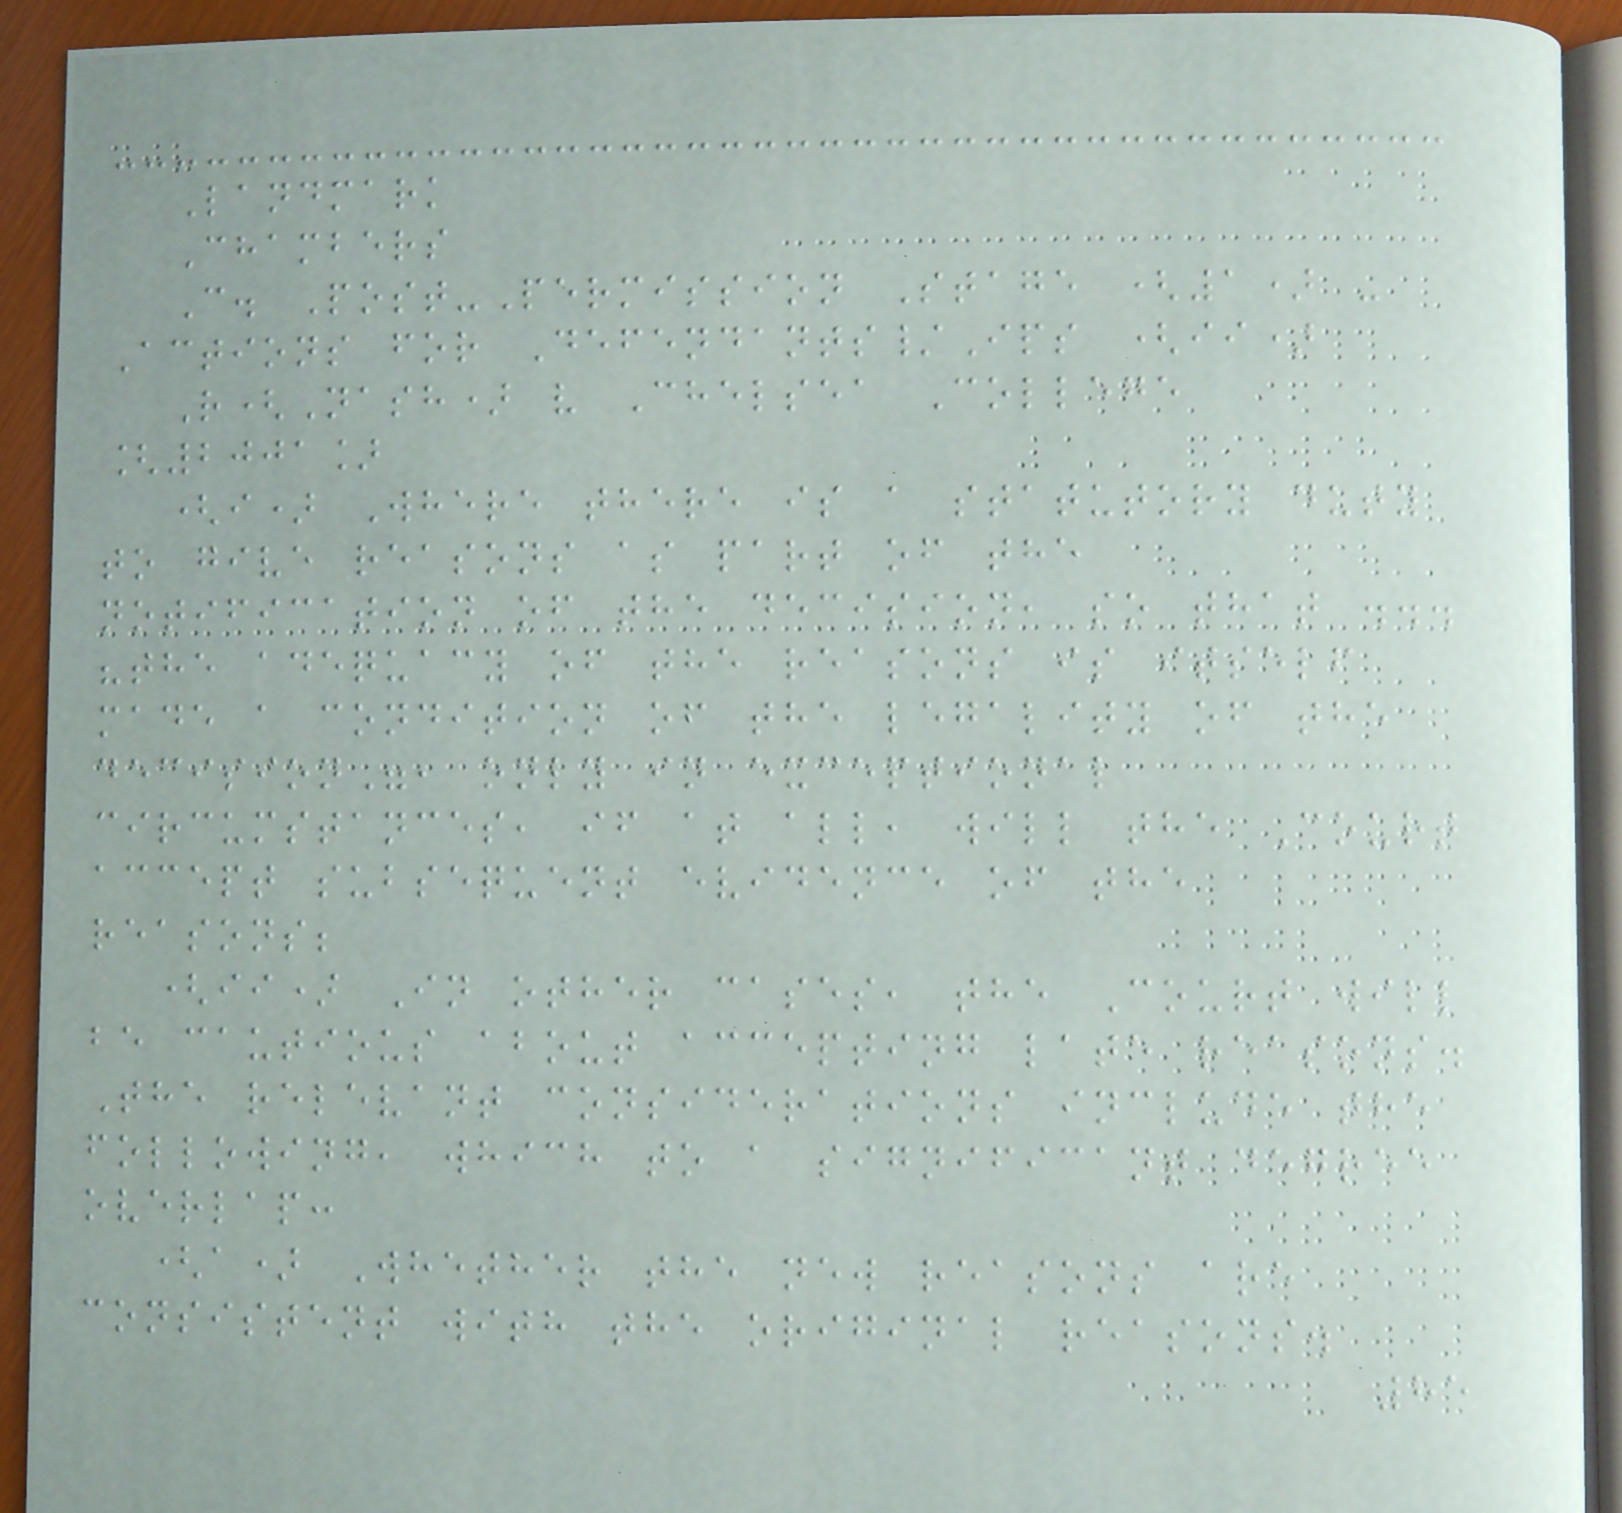Landmark
Chambers
C. Post-Permission Stage (1) -
Actions for Defendants/Ips (ii)
R(Nash) v Chelsea College
[2001]
(i) Where there is a statutory duty
to give reasons as part of the
notification of the decision, so that ...
"the adequacy of the reasons is itself
made a condition of the legality of the
decision", only in exceptional
circumstances, if at all, will the Court
accept subsequent evidence of the
reasons;
(ii) In other cases, the Court will
be cautious about accepting late reasons.
The relevant considerations include the
following, which to a significant degree
overlap:
(a) Whether the new reasons are
consistent with the original reasons.
85
